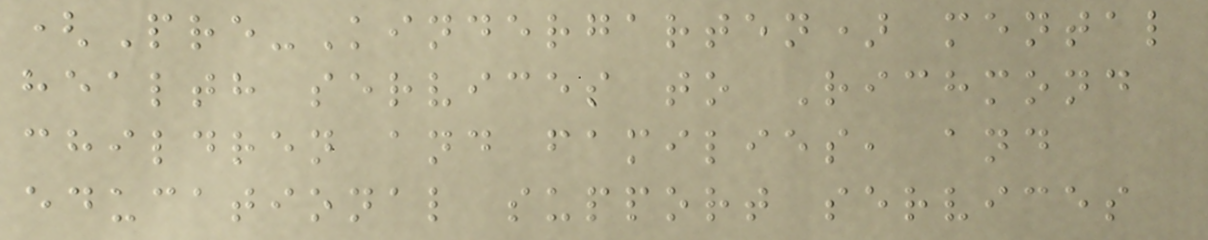(Pre-Kindergarten) mental
health services to Richmond
children and families, and
educational support services
